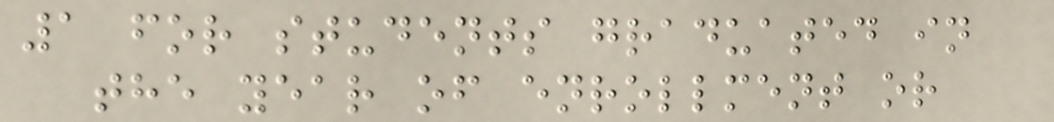1 for students graduated in
the year of enrollment or
